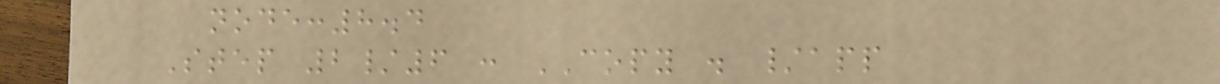node:8.4
Step 2/6 : COPY . /app
